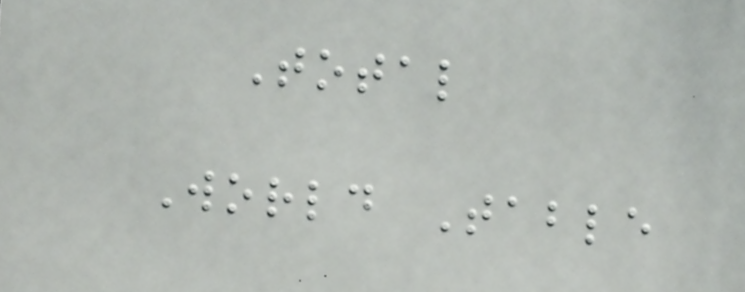Total
World Table
